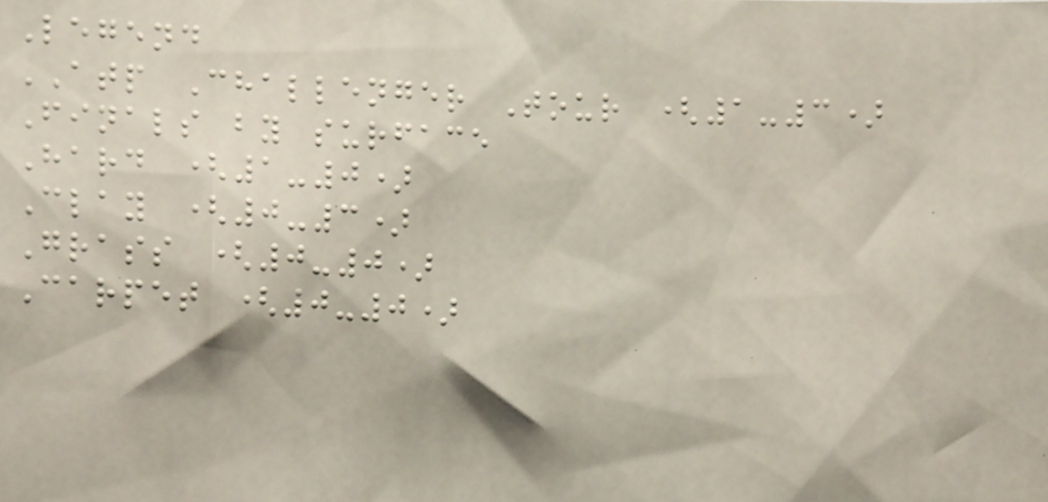Legend
ATP Challenger Tour (1-3)
Finals by surface
Hard (1-0)
Clay (0-3)
Grass (0-0)
Carpet (0-0)
